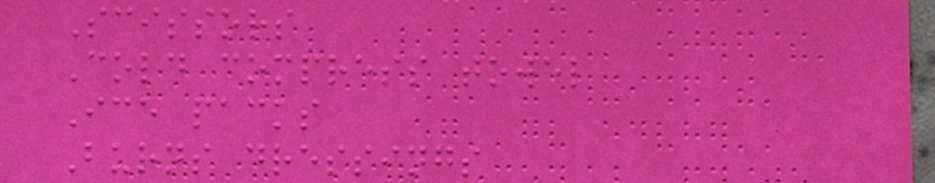Scissors
Cold compress towel
Ice packs
Burns dressings
